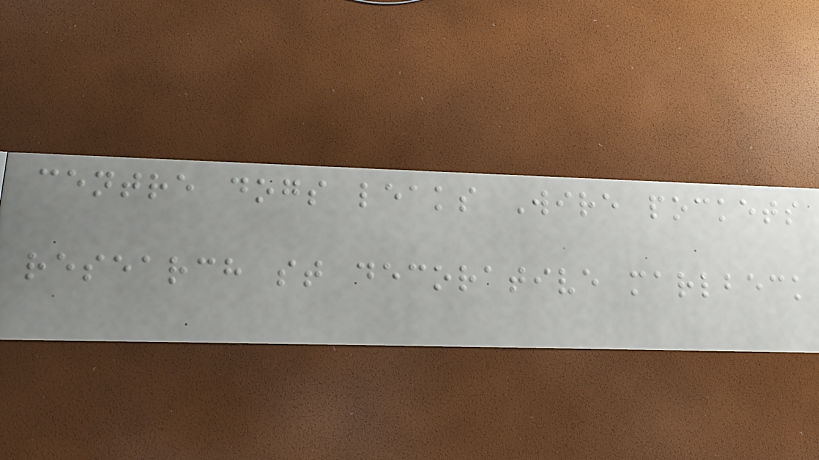centre dogs leaks Wire pockets
research st decorative marlbeck
